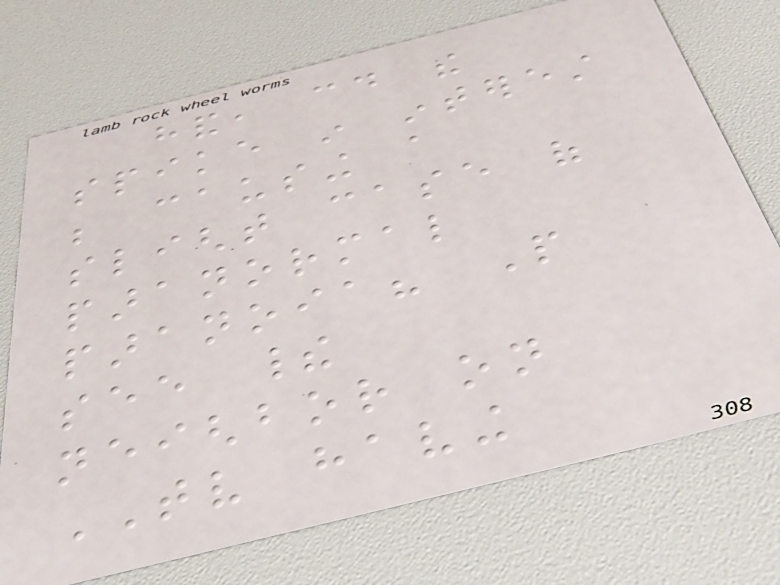hand, could the
spike in interest
be causing a
slight case of
paranormal
paranoia? People
see their
neighbor on
TV having
